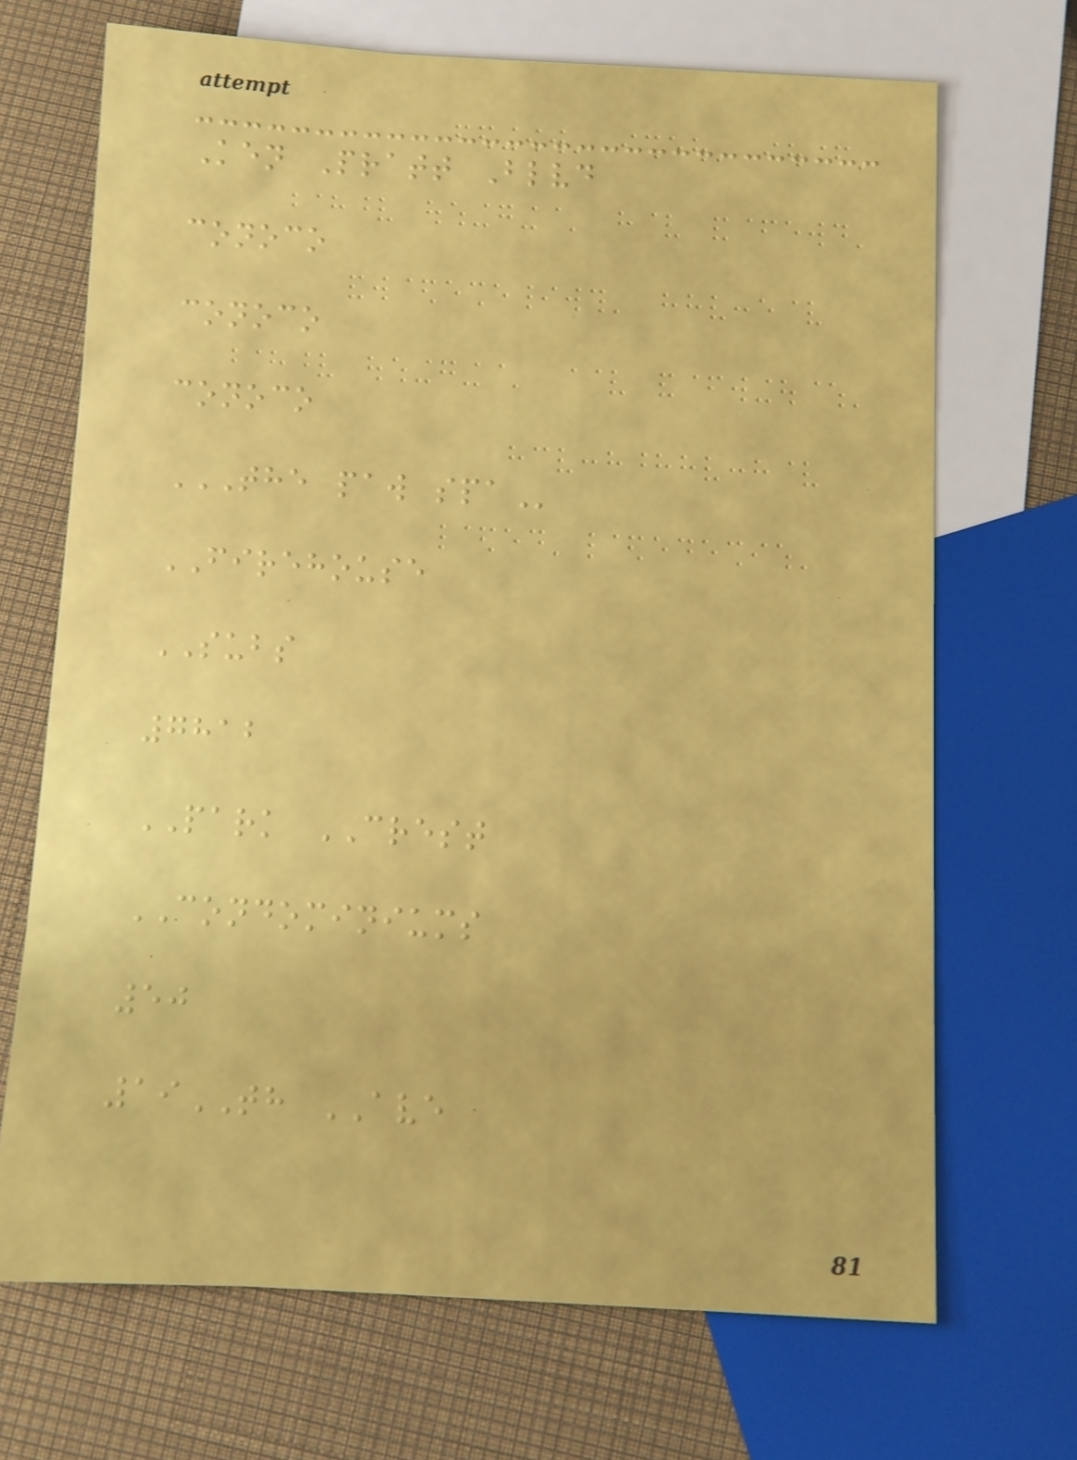Ken Pratt Blvd
conoco
conoco
conoco
THE PAW SPA
FIREHOUSE
SUBS
7812
PARK CREST
CONDOMINIUMS
50
19TH AVE
